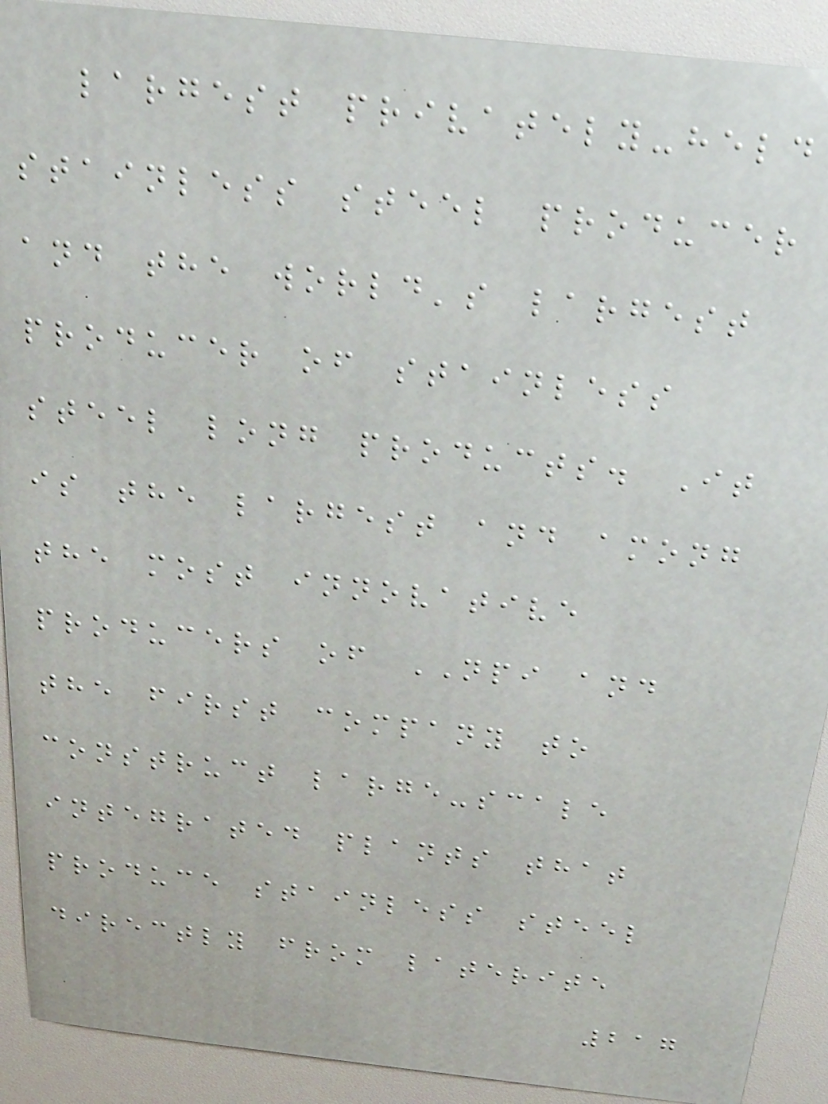largest privately-held
stainless steel producer
and the world's largest
producer of stainless
steel long products. It
is the largest and among
the most innovative
producers of NPI and
the first company to
construct large-scale
integrated plants that
produce stainless steel
directly from laterite
217
